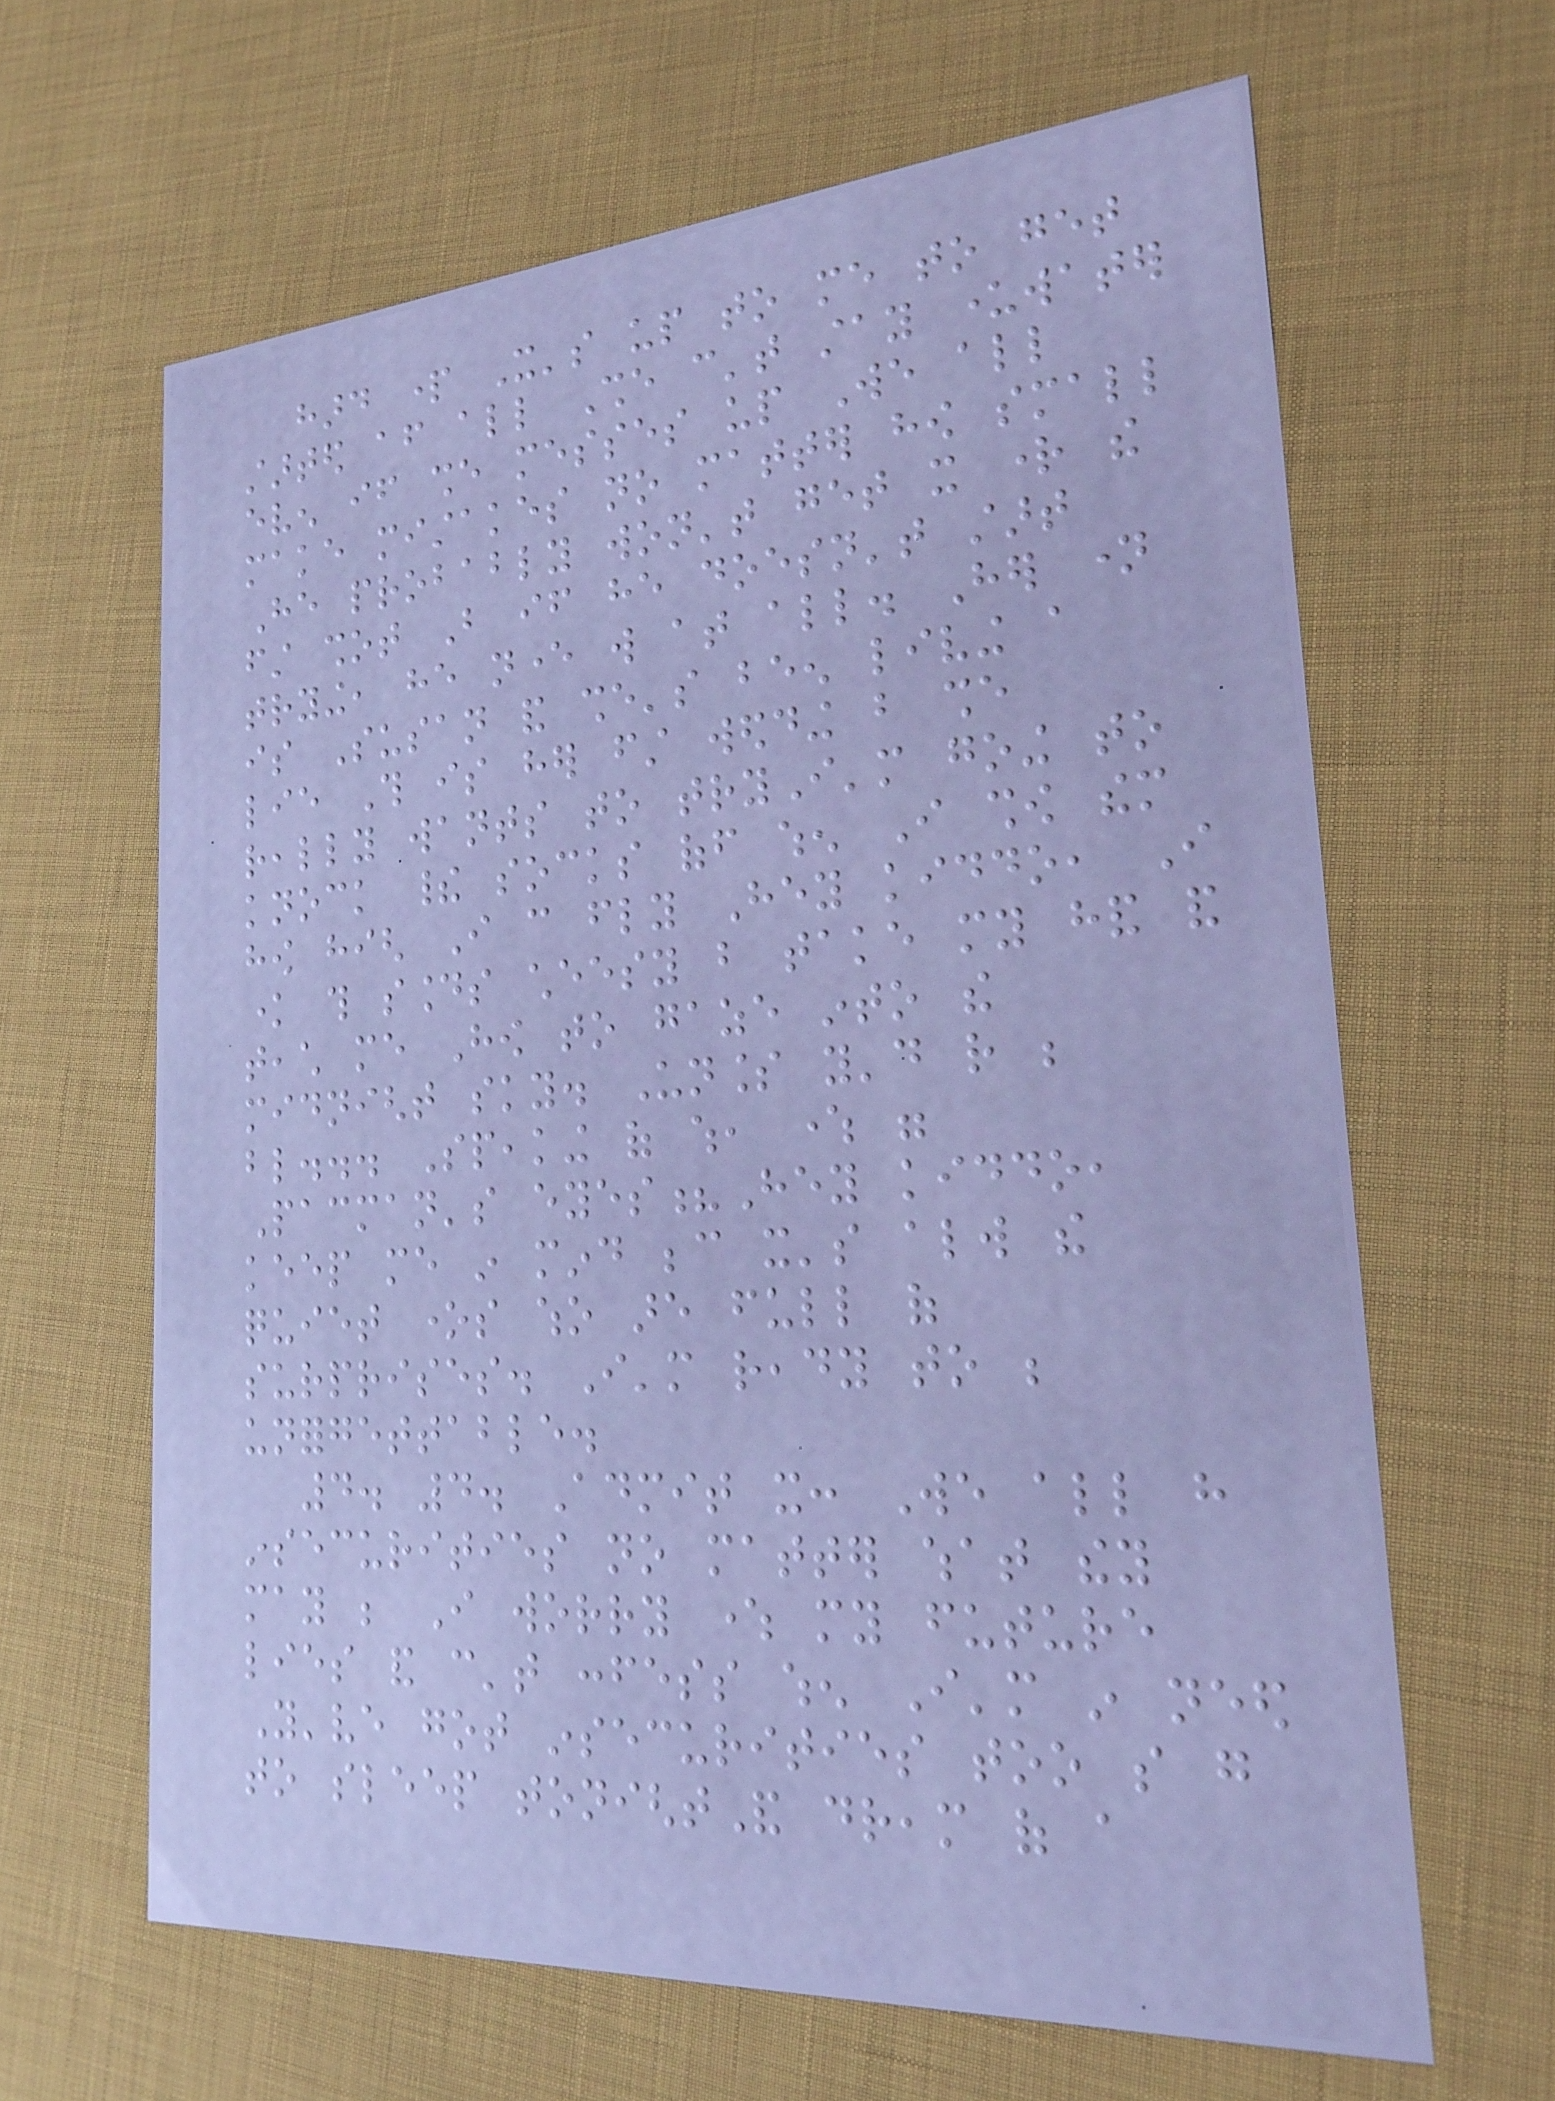hard part It's up to me to get
started after all She can't stay underwater
even if she messes up We all
make mistakes no matter how small
He probably won't get it right the
first shot But if he doesn't start
trying, he never will at all. Her name
is Susan and she's been living a
lie This is her first wedding but she
really wants to tryI'm going to
knock their socks off when I show them
how high I can fly Hey kiddo, I
know this sounds cheesy but take my hand and
teach me How to gaze into the
midnight sky. Unless you'd rather be
blind... Speaking of which, where were
Pacman's eyes?Hey kiddo,
keep me in mind because it's always the
quiet ones who are full of
surprises. I'm ready to be
unforgettable.
4. 4. Admit it: We all have
insecurities no matter what they
may be I worry where my future
lies and can't confess when I'm in need
You've got insecurities too so go
to sleep tonightAnd dream of a
